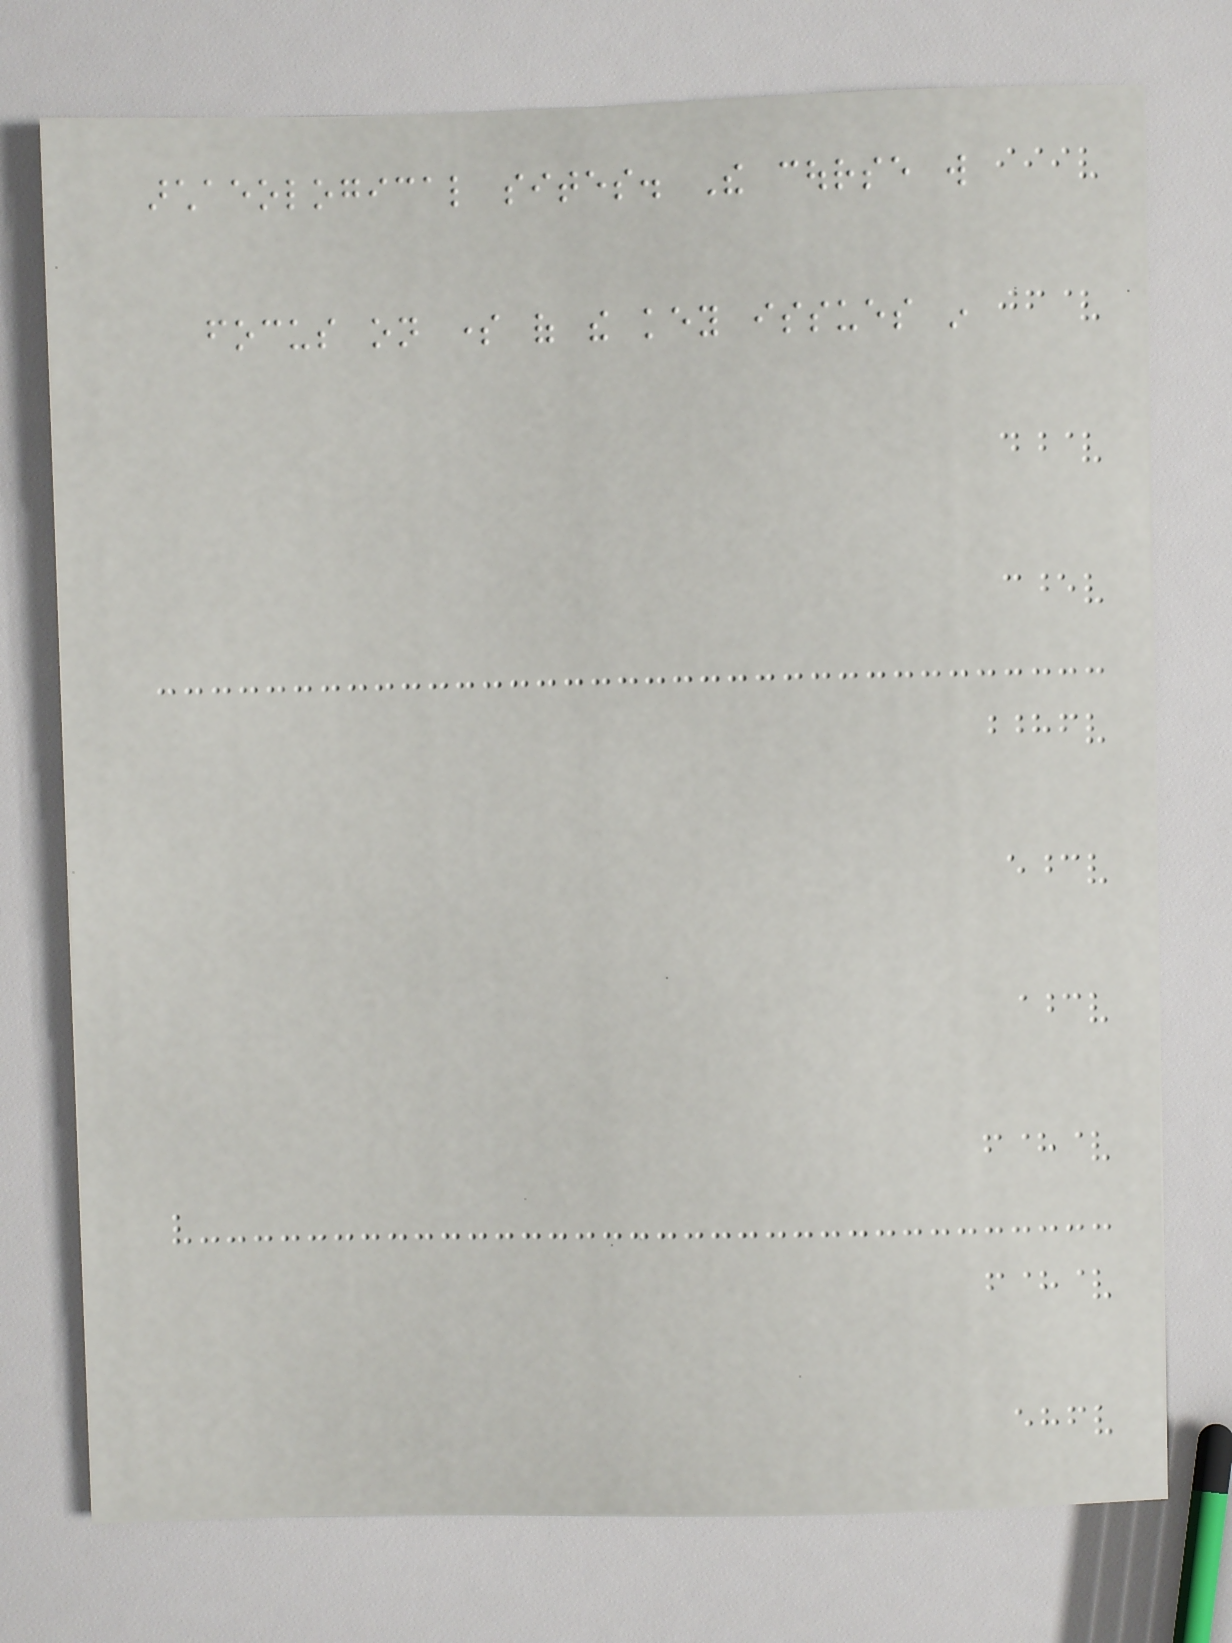archaeological sites. The course will
focus on some of the key issues in
